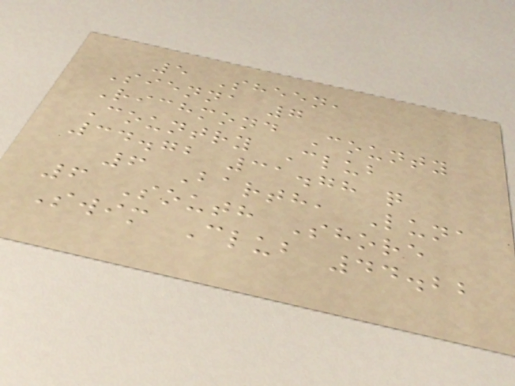5 Sheen,
Sienna 7
Richmond County
Country Club
34.72 31.78 q
6 Barth, Luna
6 South Shore
Swim Club 44.22
